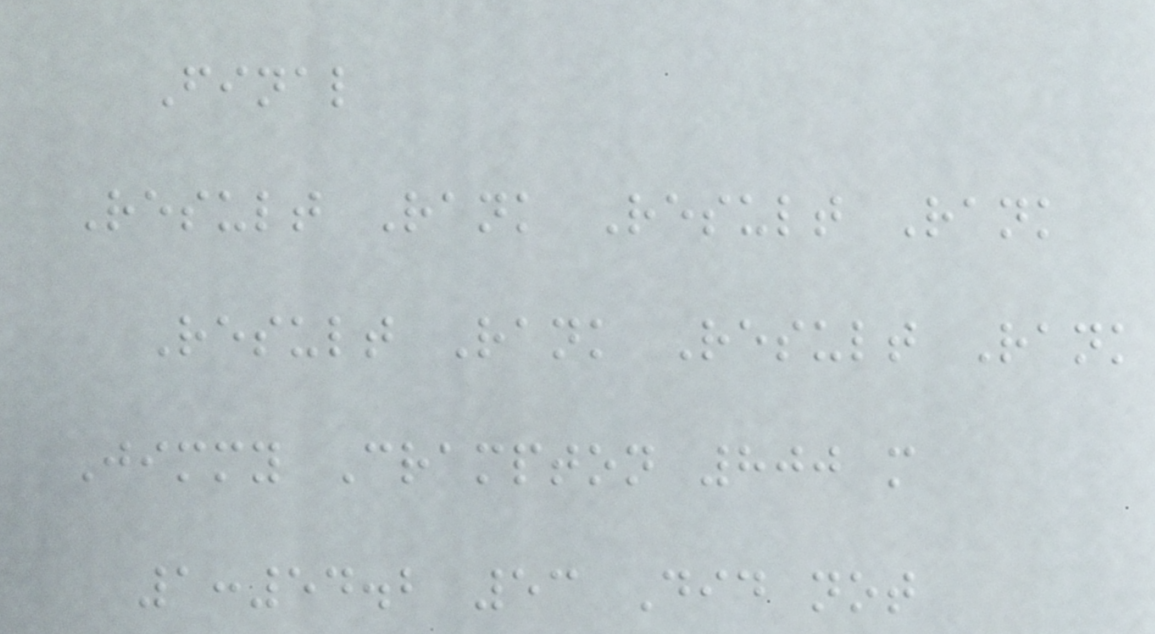Final
Result Rank Result Rank
Result Rank Result Rank
Jimmy Crampton 800 m
1:54.2 53 Did not
